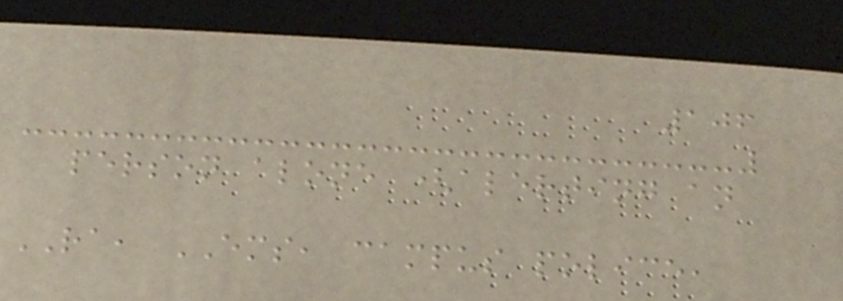106
person alone (alerting an
RA, EMS, campus police,
